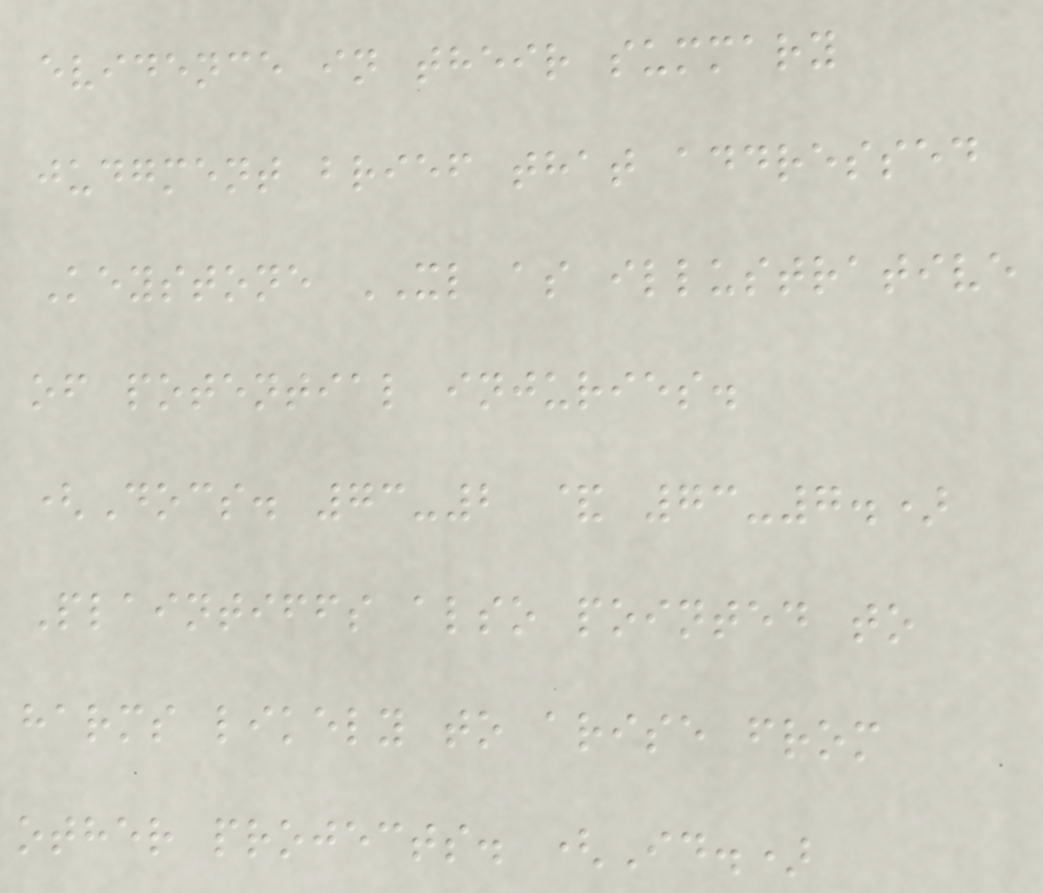evidence in their summary
judgment brief that addressed
Keystone XL as illustrative
of potential injuries.
(Docs. 73-2 & 73-7.)
Plaintiffs also pointed to
harms likely to arise from
other projects. (Id.)
